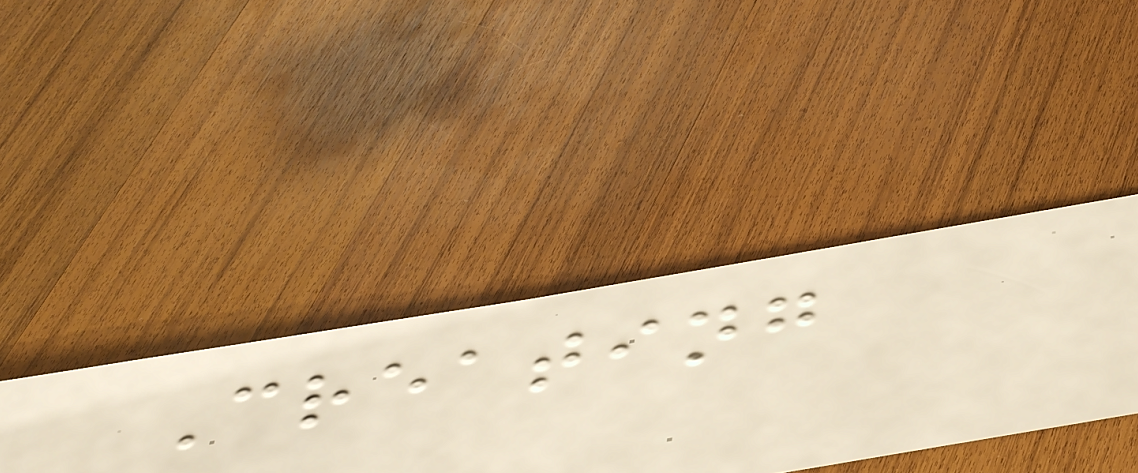Creating
